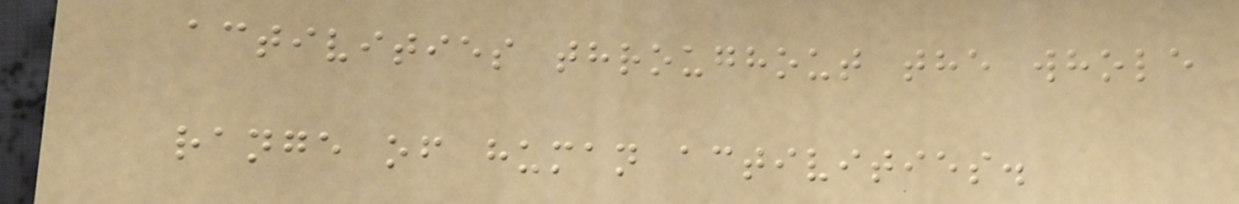activities throughout the whole
range of human activities.
